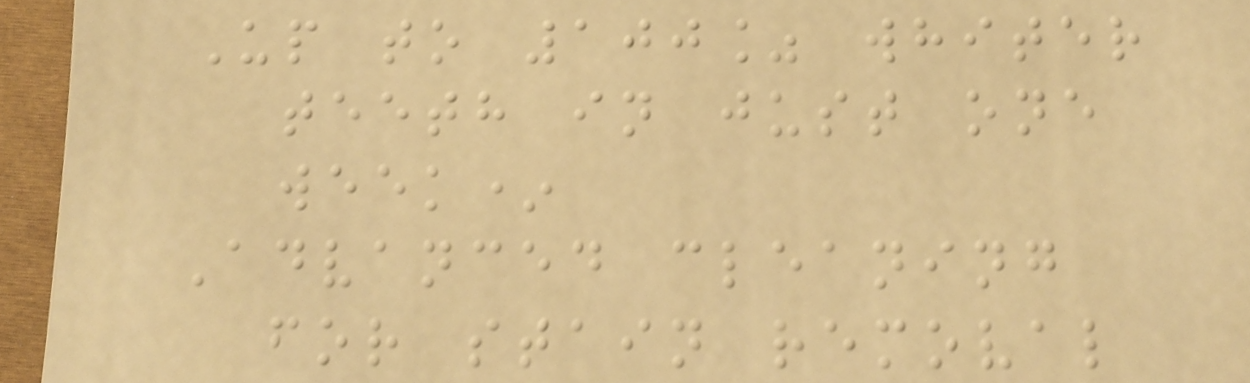Up to 100% whiter
teeth in just one
week*
Advanced cleaning
for stain removal
